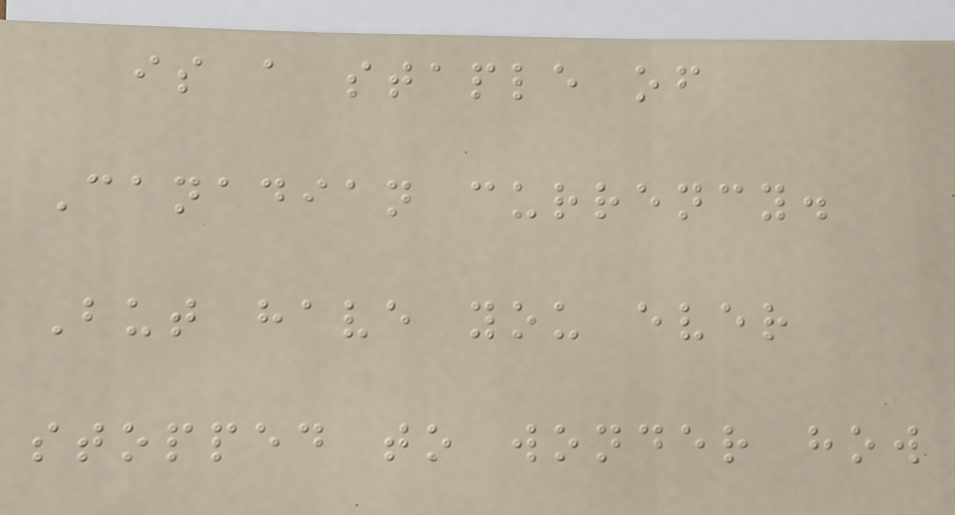is a staple of
Canadian currency.
But have you ever
stopped to wonder how
